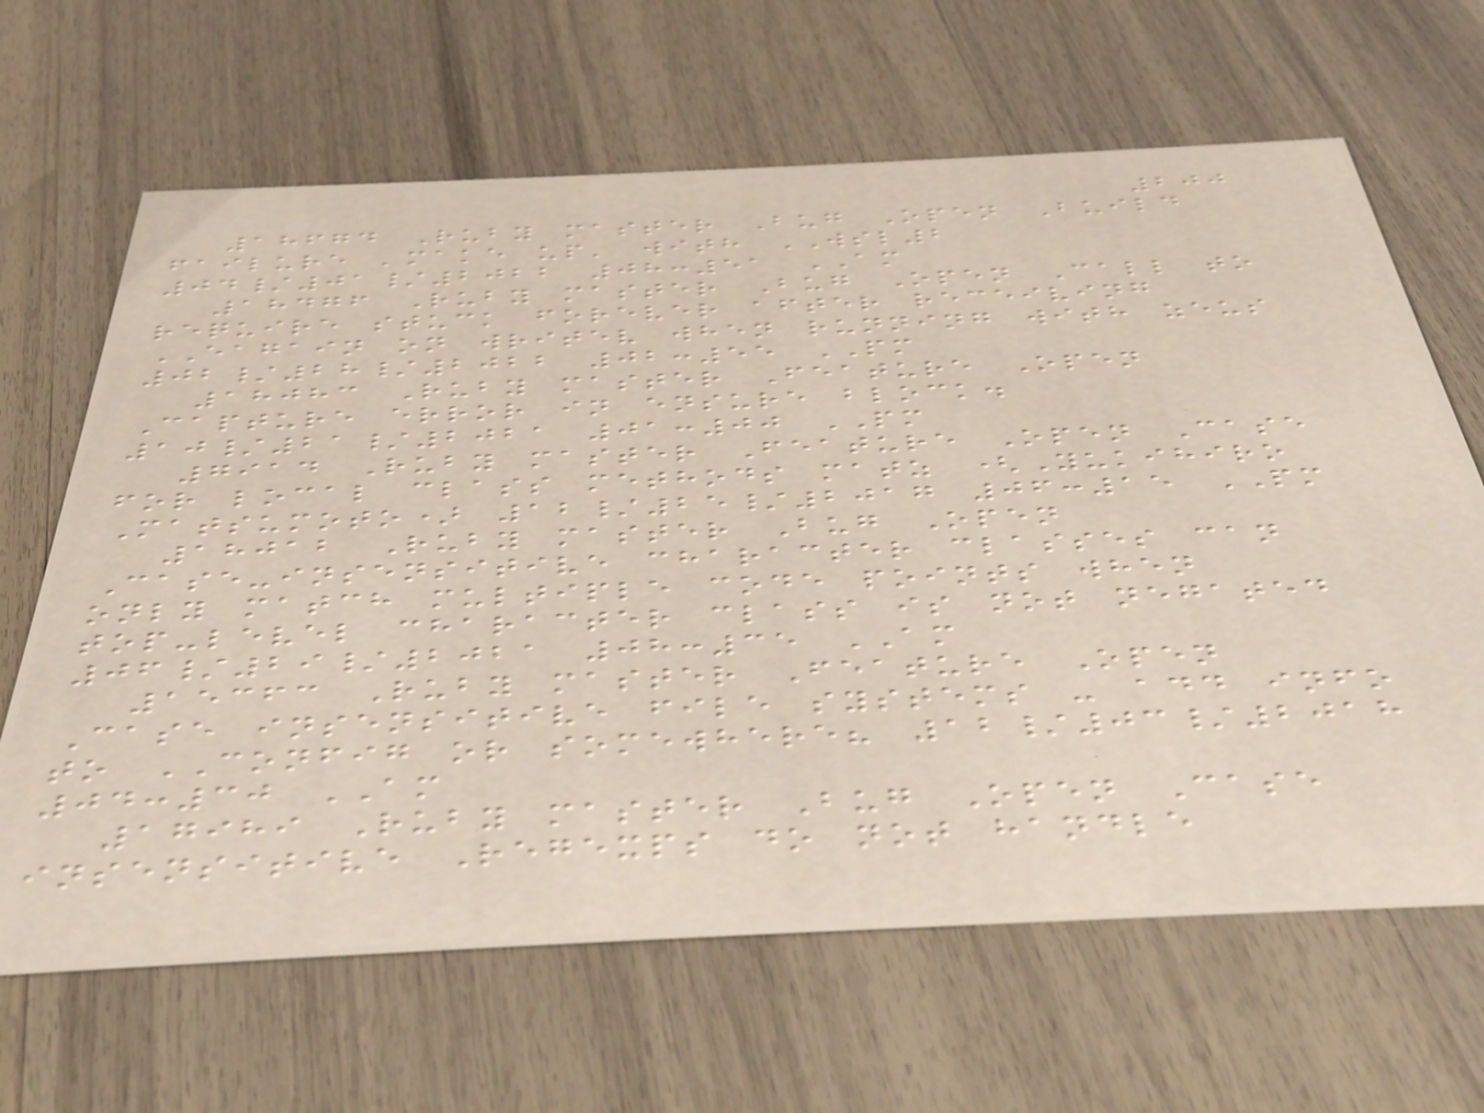200
18674 Ruby master Bug Open Build
failure 'make up' with WSL2
04/01/2022 08:51 AM
18476 Ruby master Bug Open Call to
require stuck forever after receiving
EAGAIN on writev when running with zeus
02/28/2022 02:55 PM
18083 Ruby master Feature Open
Capture error in ensure block.
10/21/2021 01:00 PM
7914 Ruby master Feature Open Case
for local class methods matz (Yukihiro
Matsumoto) 12/25/2017 06:15 PM
18012 Ruby master Bug Open
Case-insensitive character classes can
only match multiple code points when
top-level character class is not negated
06/29/2021 08:35 AM
15363 Ruby master Feature Open
Case insensitive file systems - add info
to CONFIG or somewhere? 12/03/2018
04:30 AM
17989 Ruby master Bug Open Case
insensitive Regexps do not handle
